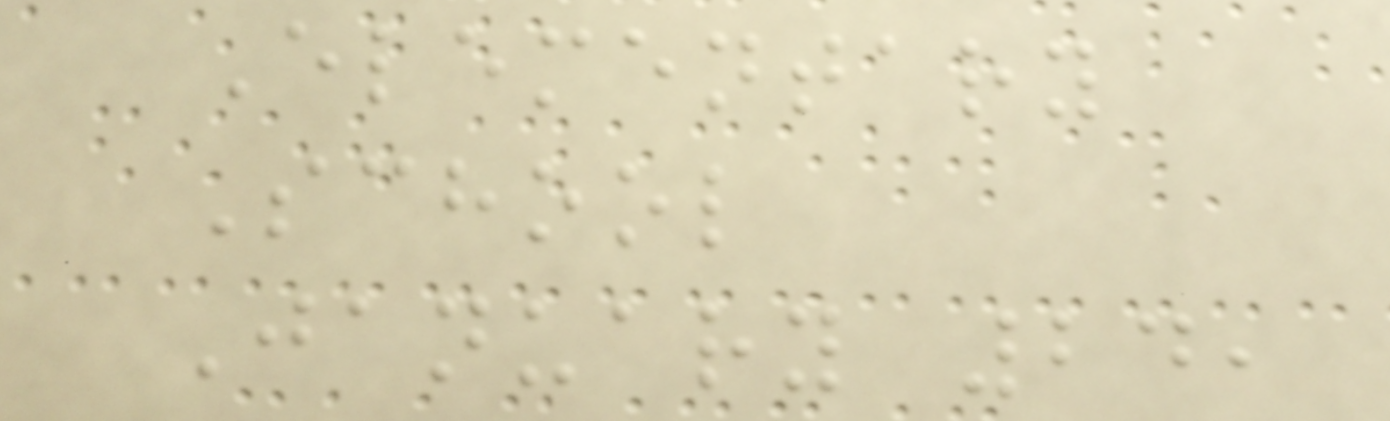Elementary
School
January 24,
